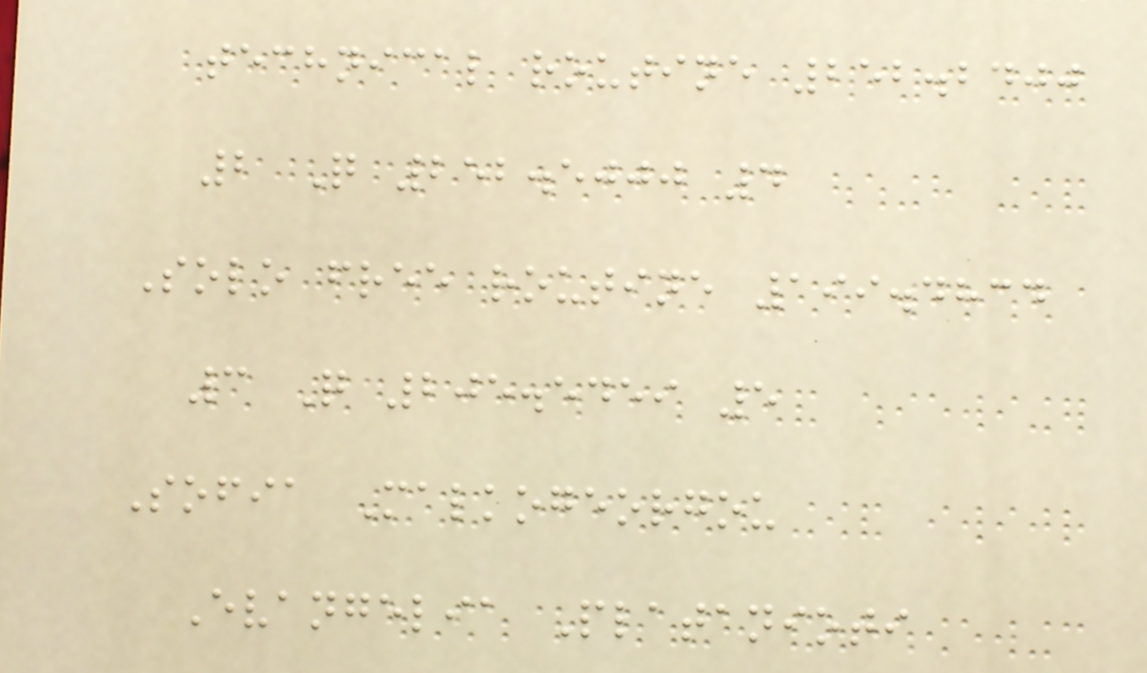technical routine 252.2400
2 Q 252.5000 4
Solo free routine 199.4834
3 Q 205.5459 5
Sofia Malkogeorgou
Evangelia Platanioti
